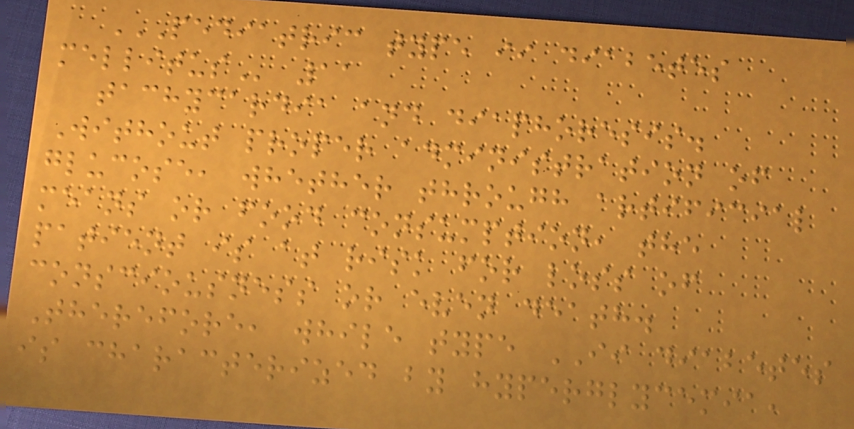PEDIATRIC TYPE II DIABETES
MELLITUS 11
tachycardia and diaphoresis.
Without proper administration of
glucose, whether through artificial
means or food consumption, the
patient is at risk for loss of
consciousness or even death.
Therefore, while type II diabetes
is characterized by hyperglycemia,
